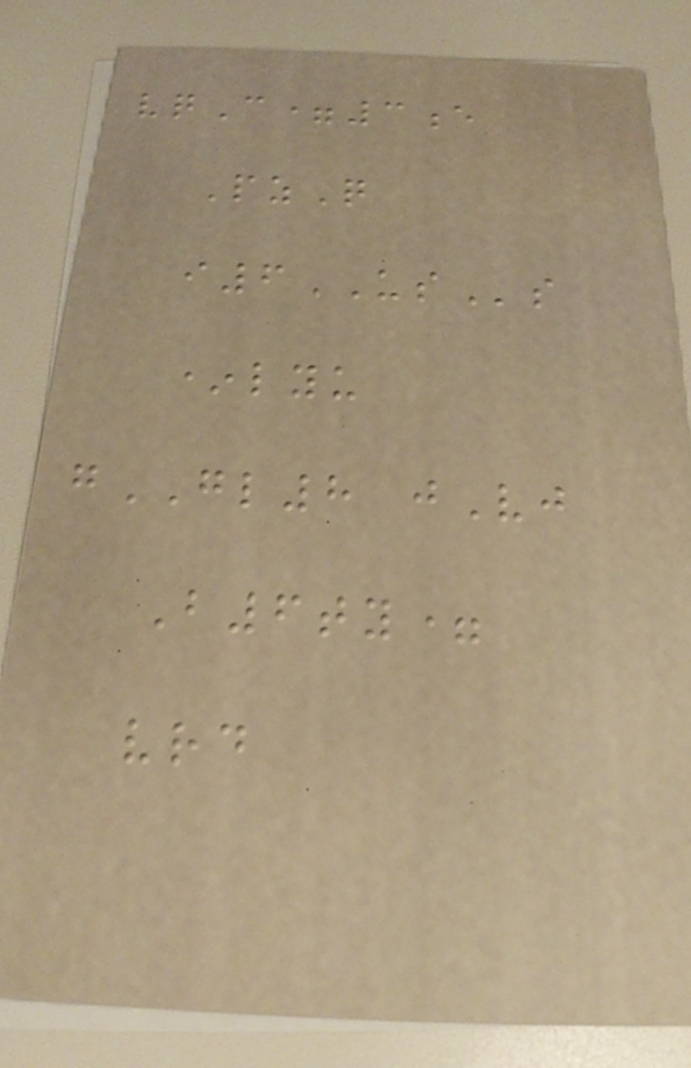vqC=3e
PzQ
i6USs
*lyu
gGL8 jVj
B6ty=
vrd
